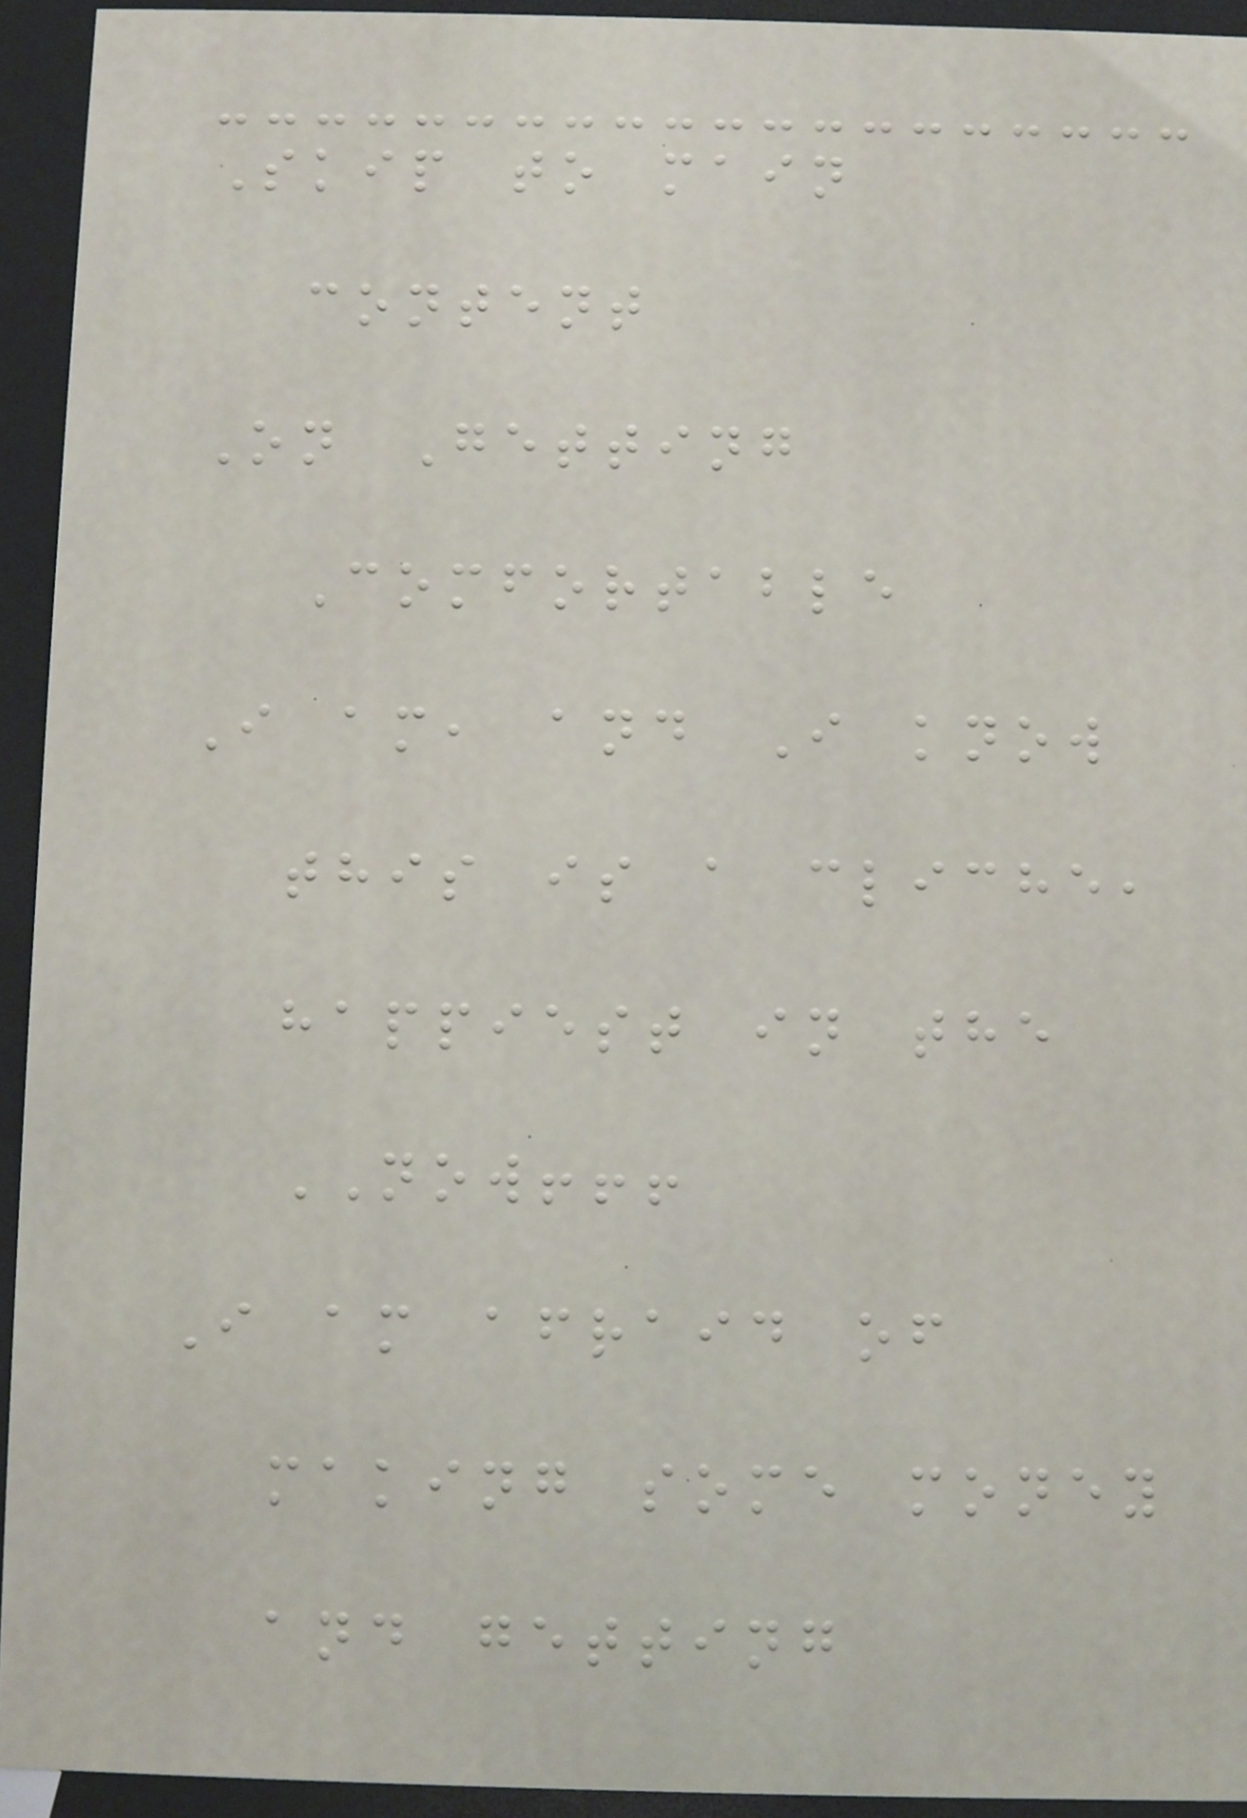Skip to main
content
On Getting
Comfortable
I am, and I know
this is a cliche,
happiest in the
NOW!!!
I am afraid of
making some money
and getting
